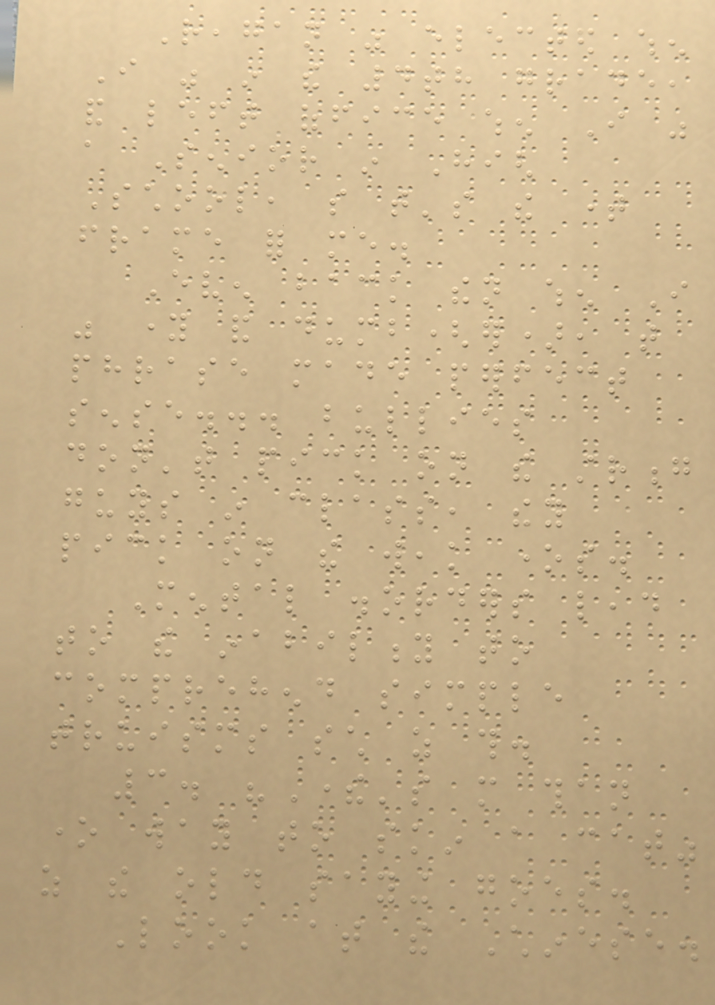Reagan was elected when
I was in the 4th grade,
and left office when I was
a Senior in High
School, so that's the time
frame for me.
Even back then when I
was young and dumb(er), that
phrase made perfect
sense... bullies
don't pick on the strong
guys in class, they
pick on the weak ones.
Mental disorders lead
to the inability to
comprehend simple
truisms such as this.
3. "There's more than
one way to skin a cat"
as the old saying goes.
Look at the Chinese.
